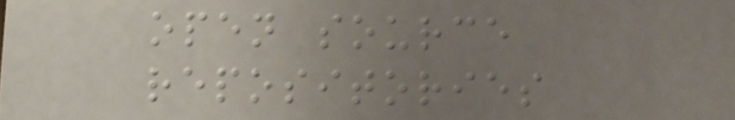open source
repositories
